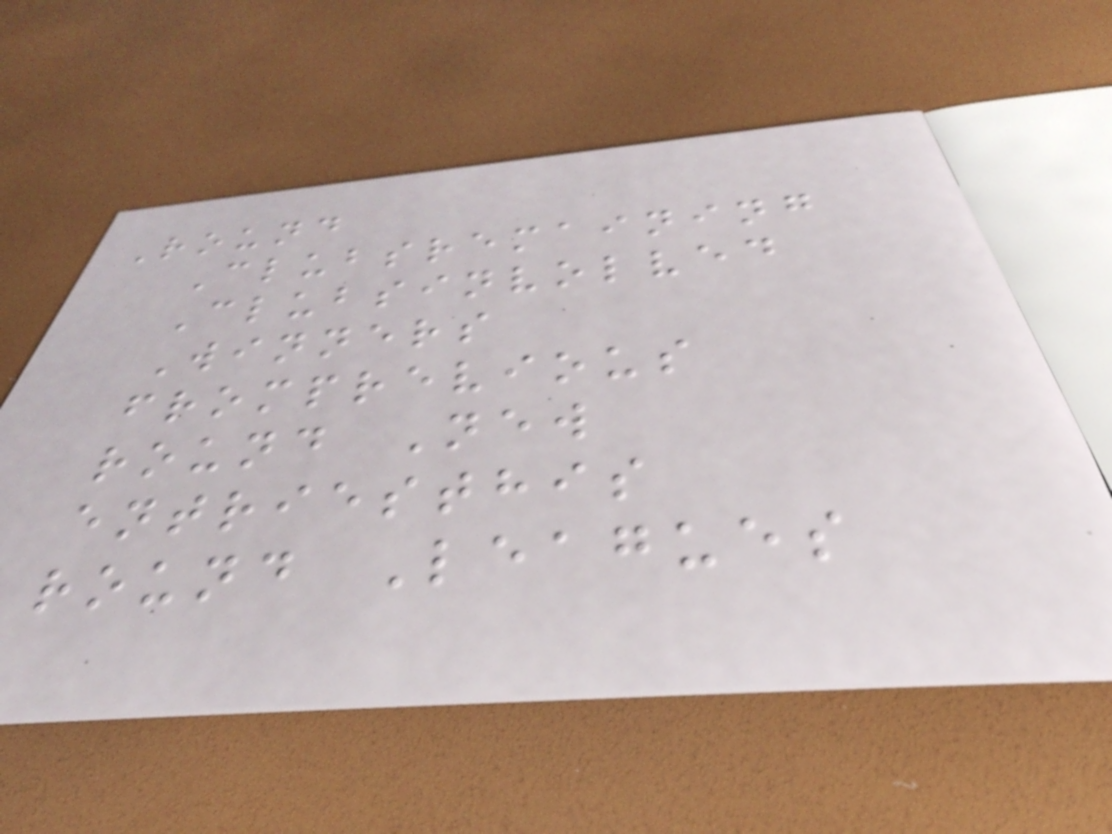Round
Clubsremaining
Clubsinvolved
Winners
fromprevious
round New
entriesthis
round Leagues
